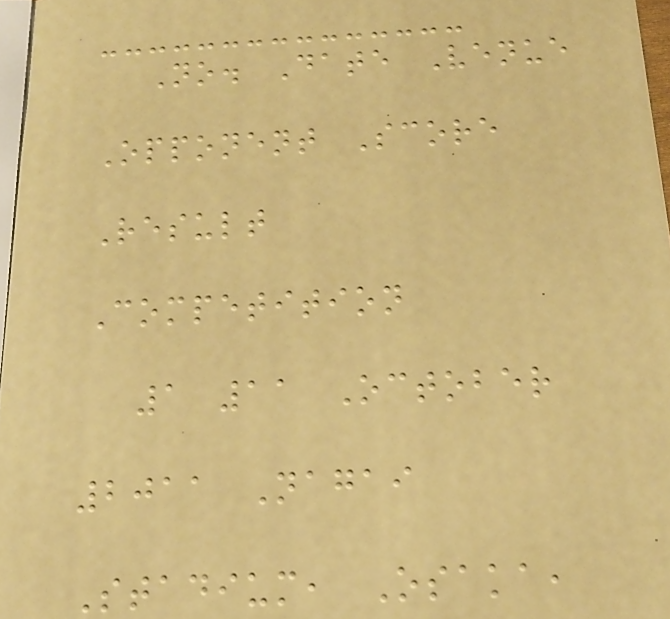No. Date Venue
Opponent Score
Result
Competition
1 11 October
2011 Nagai
Stadium, Osaka,
